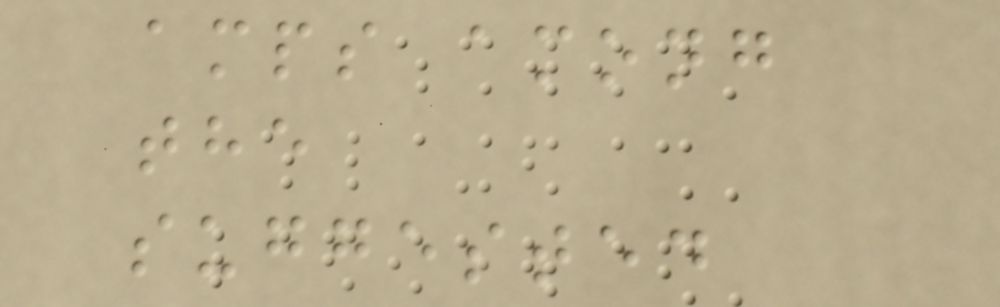amps among
the
suggested
